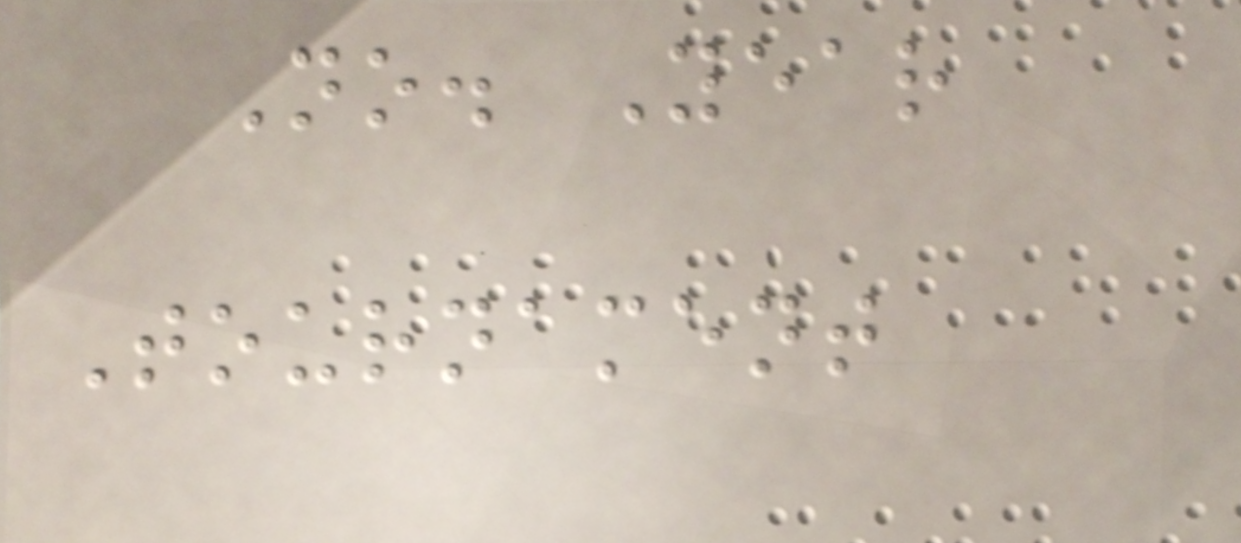No. Year
Tournament
